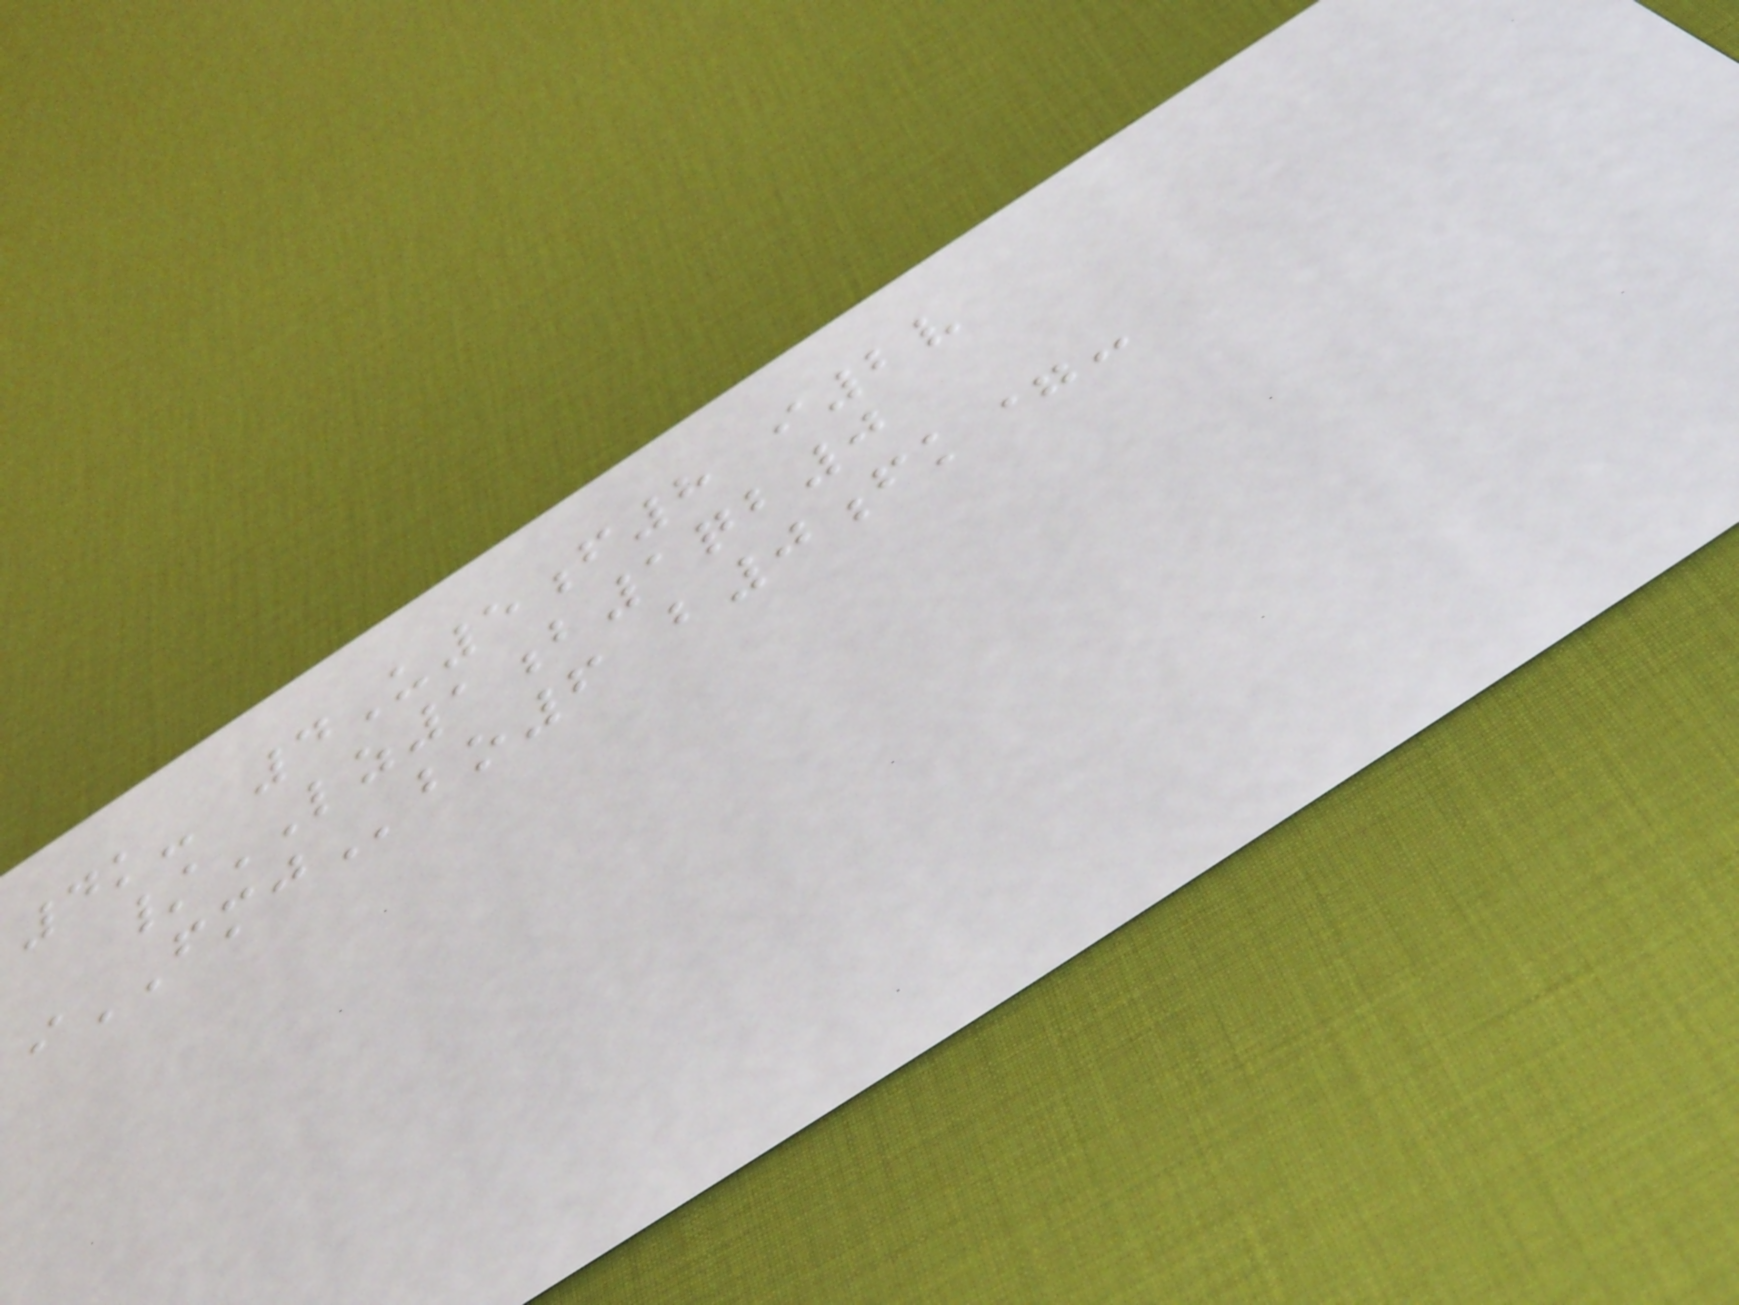4k- 4U5f8 i2v
/LZ1b1qb0
iFMJbo6 b0fk=-
